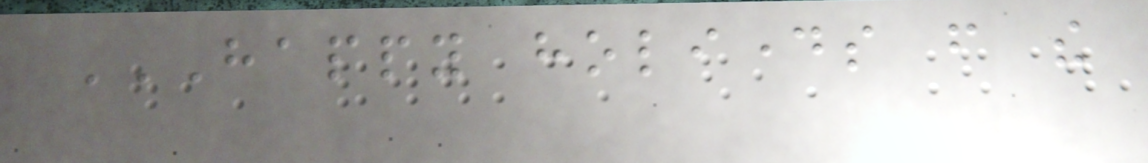HAPPY HOLIDAYS FROM THE
